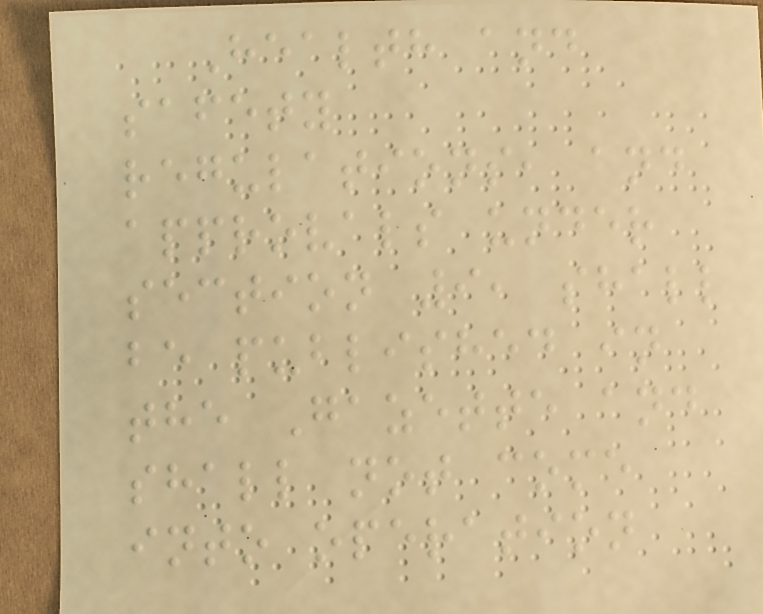Health and
safety
regulations, and
approvals under
section 9, shall
be published in
the Gazette and
shall not come
into operation
